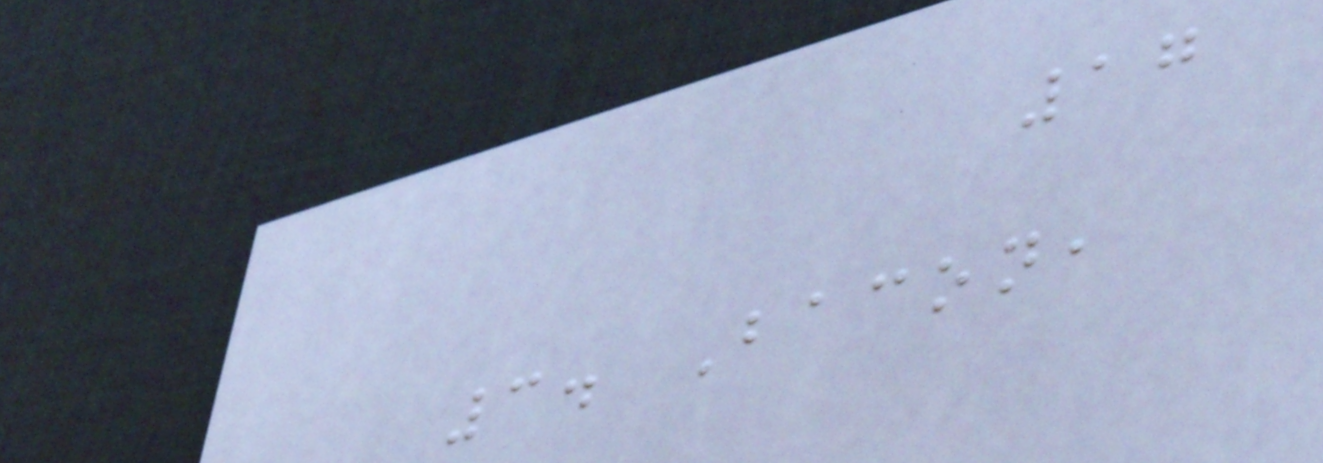17
3. Bacon,
